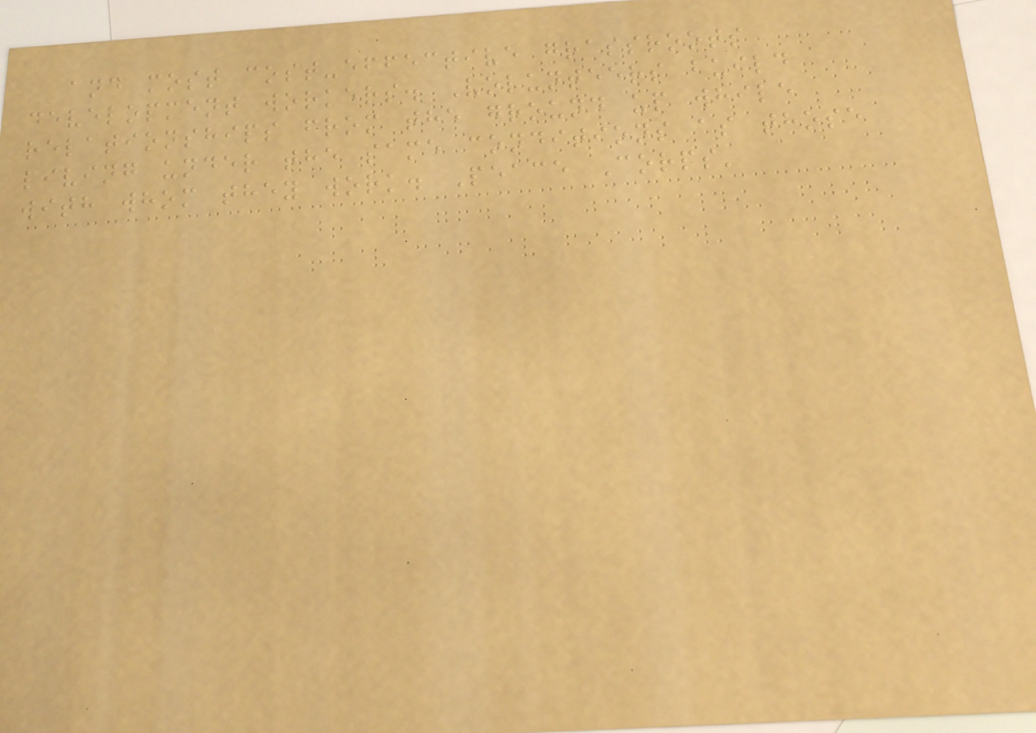and most cost-effective grassroots
development workers. Volunteers build
relationships from the ground up while
living under the same conditions as those
with whom they work. Peace Corps'
